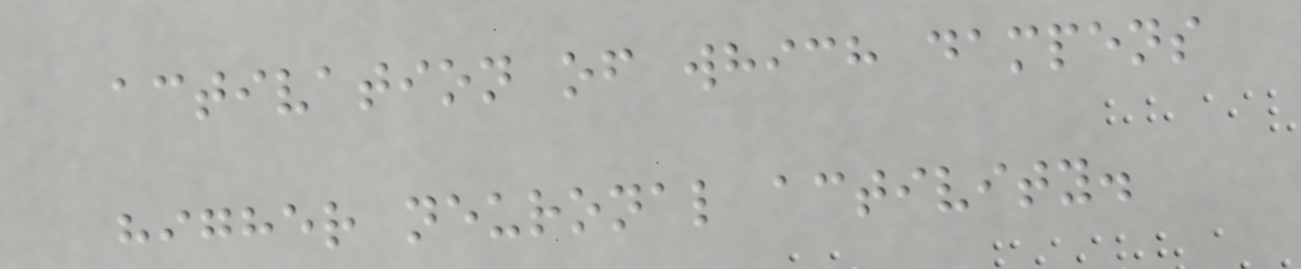activation of which dampens
higher neuronal activity.
